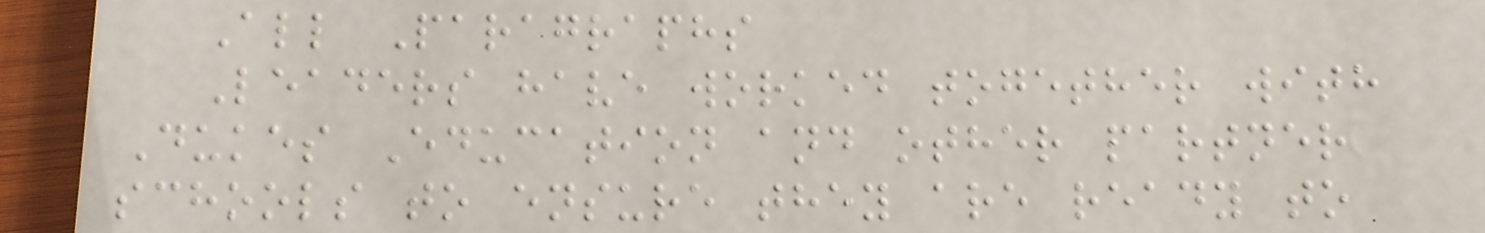All Paragraphs
Leaders have worked together with
Dukes Education and other partner
schools to ensure they are ready to
